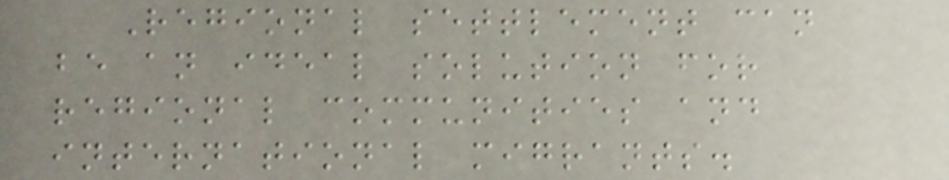Regional settlement can
be an ideal solution for
regional communities and
international migrants.
